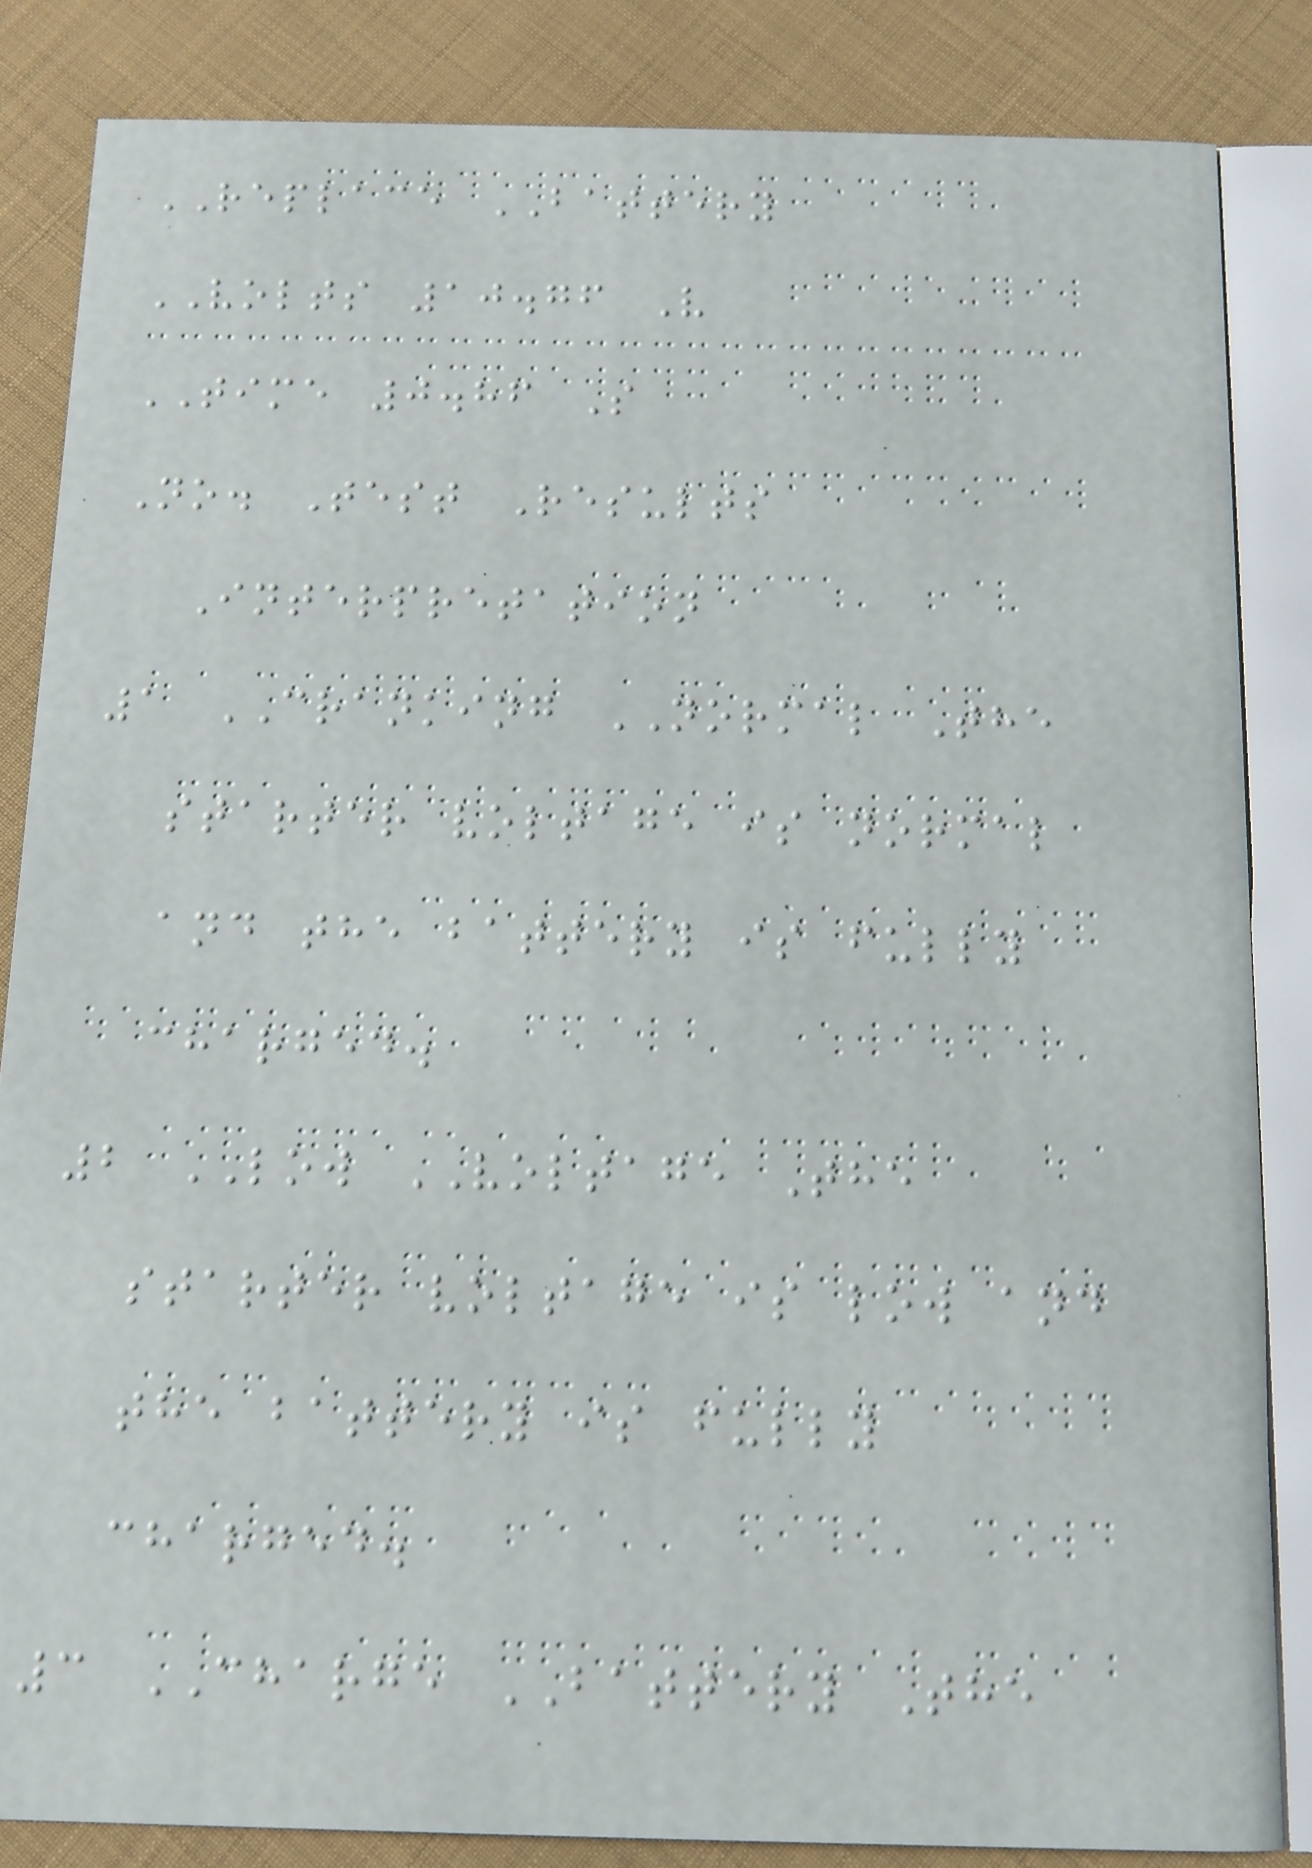REPLACE BATTERY
VOLTS 10.76 V
TIME 0.86 S
No. Test Results
Interpretation
1 CRANKING NORMAL The
starter voltage is normal
and the battery is fully
charged.
2 LOW VOLTAGE The
starter voltage is low and
the battery is fully
charged.
3 CHARGE BATTERY The
